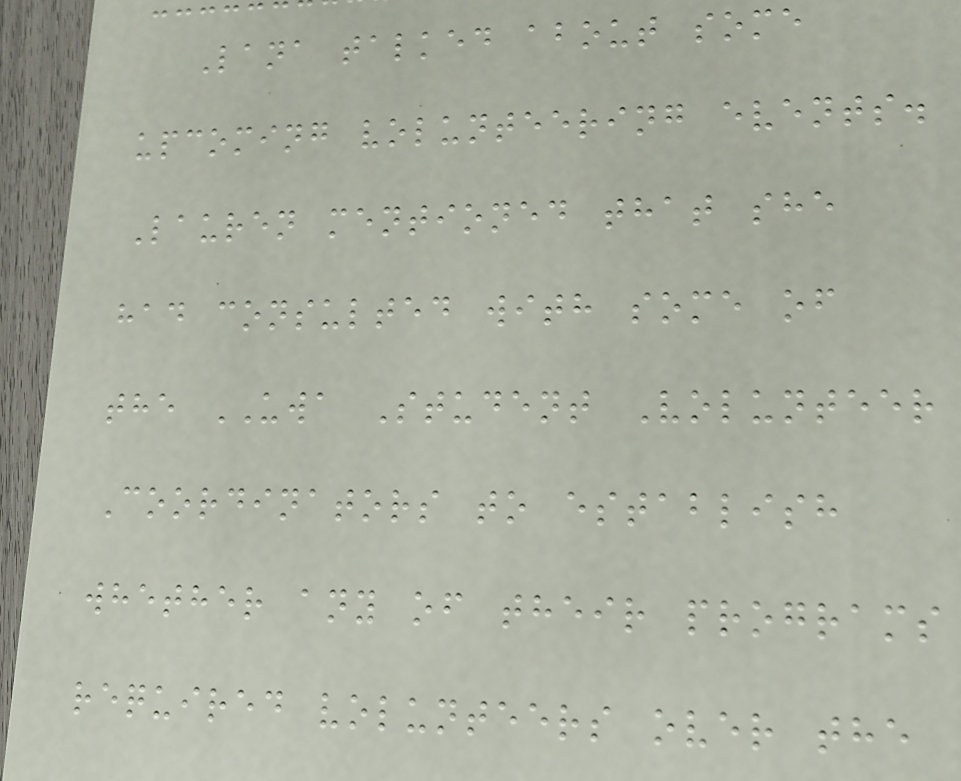Lana talked about some
upcoming volunteering events.
Lauren mentioned that she
had consulted with some of
the UWA Student Volunteer
Coordinators to establish
whether any of their programs
required volunteers over the
